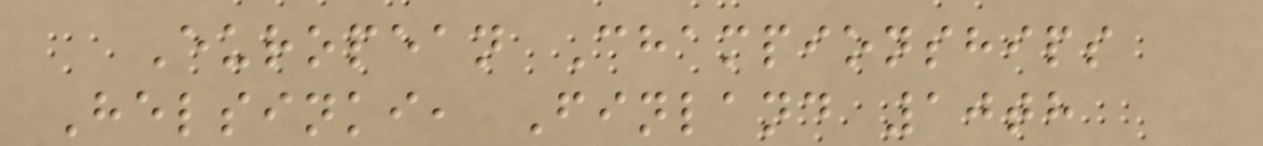European Championships
Helsinki, Finland 10th
